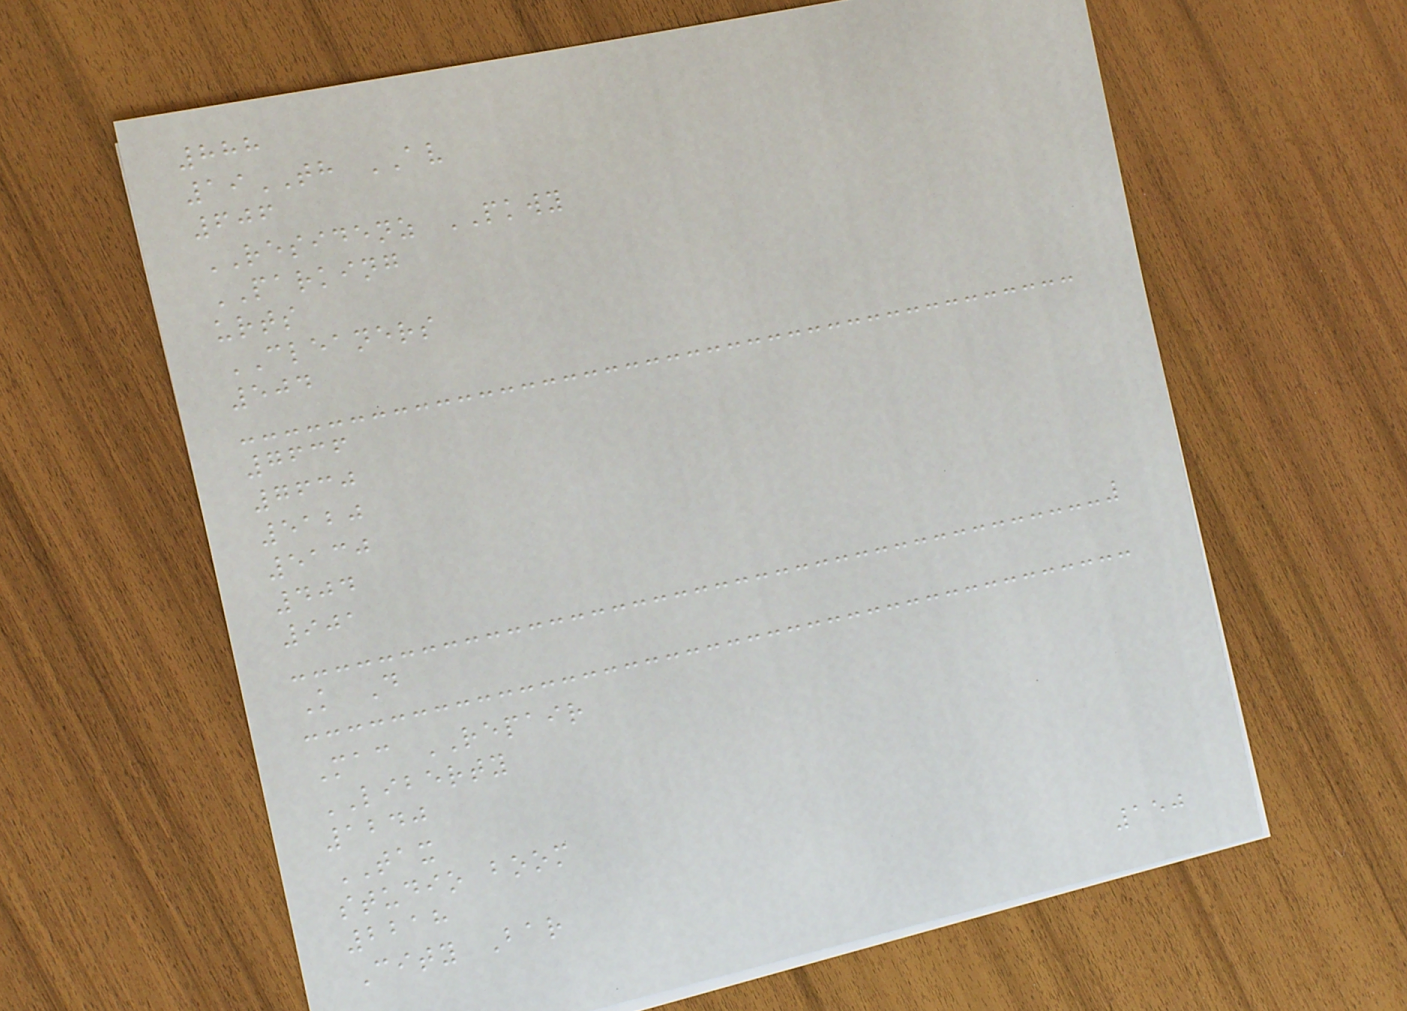888
19TH AV
606
RESIDENZ PKWY
PARKING
urts
CLEANERS
504
7636
7630
5120
5130
404
901
K D
Mac REPAIR
LIBERTY
1240
TAX
studio boom
2218
City Bar
150
